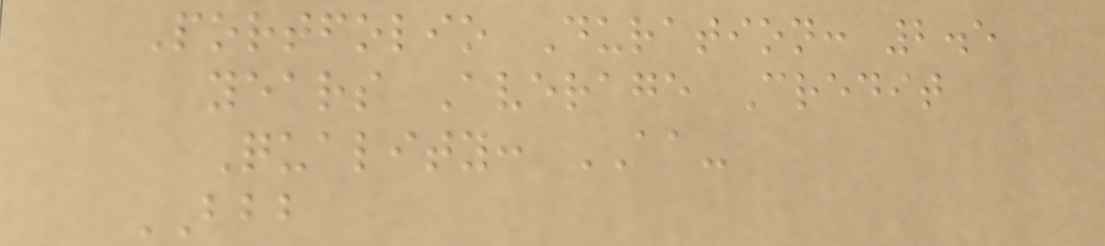Portfolio Duration: 2.5
years Average Credit
Quality: AA-
BBB
